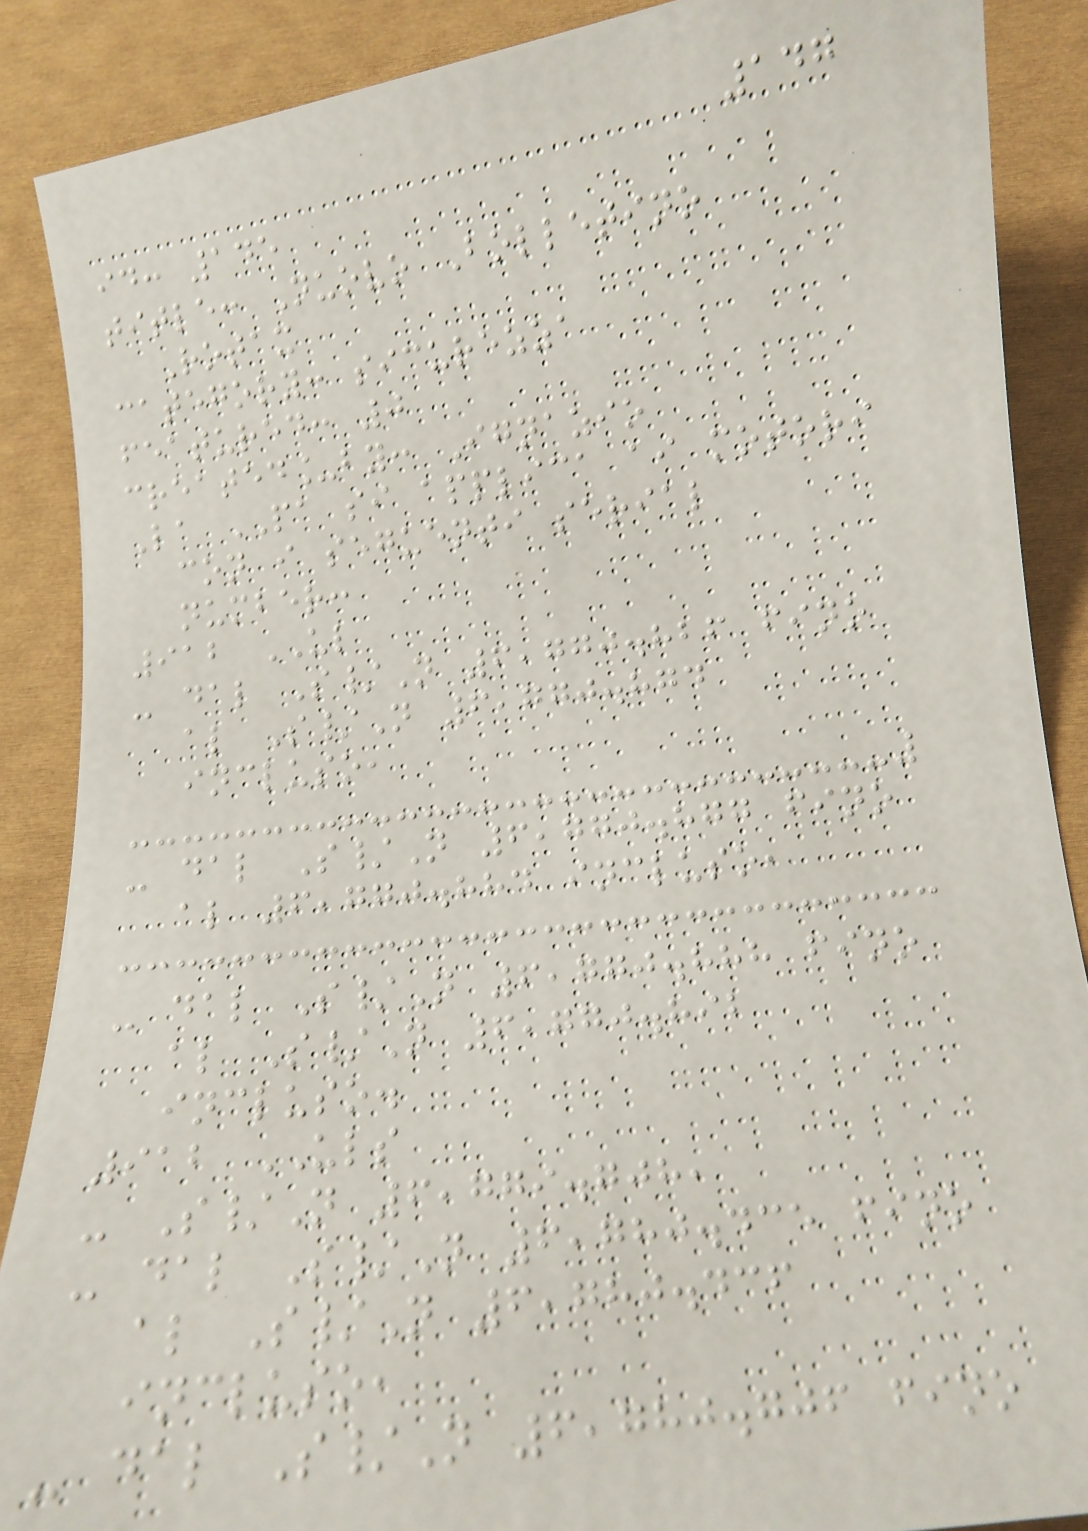147
id: 145
title: Nuovo Bolletino
Rotax
category: sicurezza
featured: 0
created_by: Ignazio
La PA si applica ai motori
con i seguenti serial
number:
912 UL
- dal S/N 6,770.826 fino
al S/N 6,770.874
incluso,
- dal S/N 6,770.877 fino
al 6,770.884 incluso,
- dal S/N 6,770.888 fino
al S/N 6,770.892
incluso.
912 ULS
- S/N 6,779.708,
- dal S/N 6,780.435 fino
al S/N 6,780.436
incluso,
- dal S/N 6,780.706 fino
